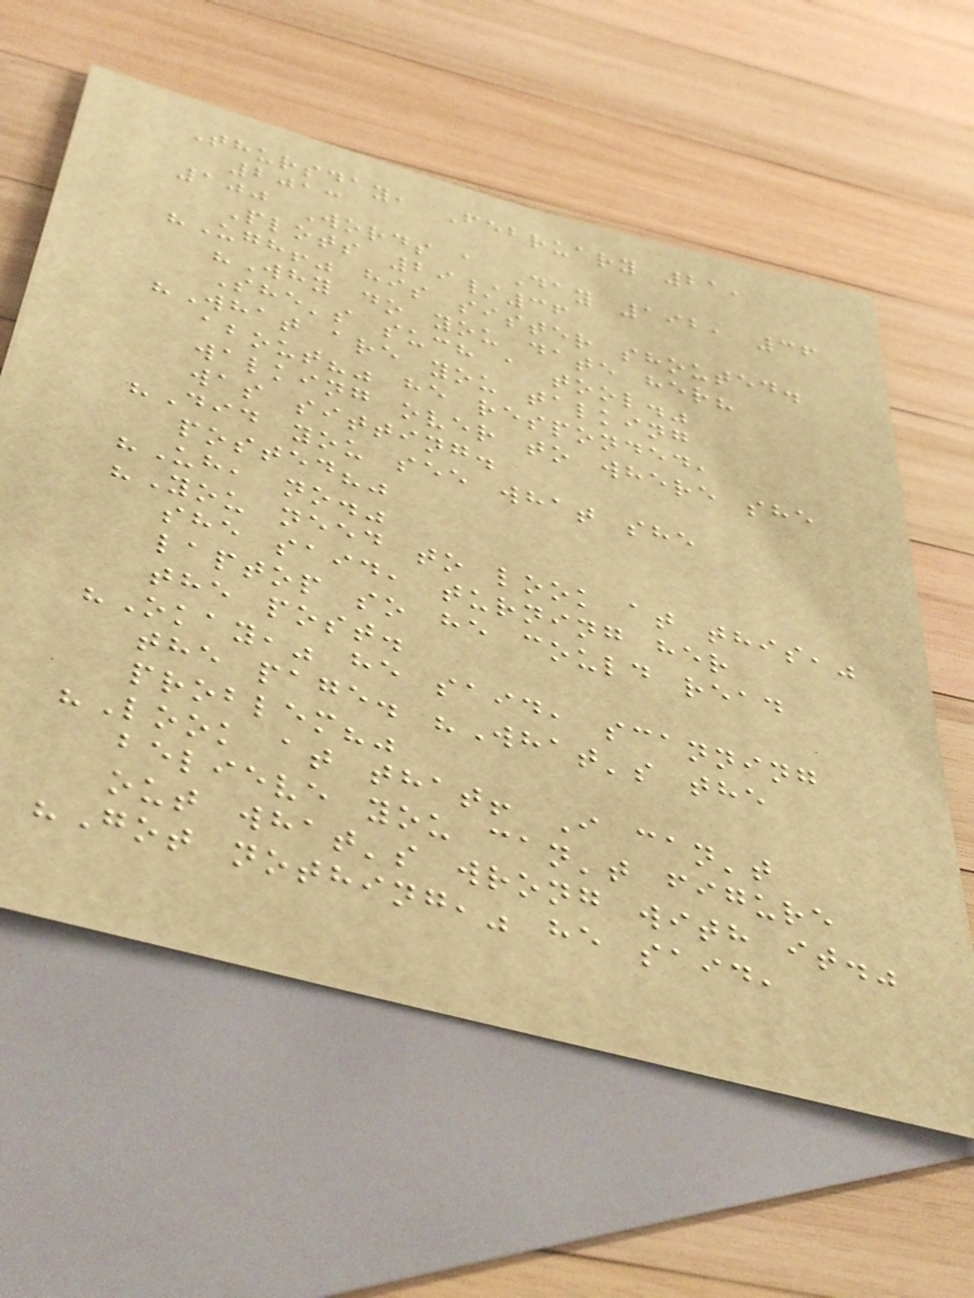Thursday, February 21,
2013
100 Words a Day 192, 36
Plots 29/36
"Ugh!" his sister shouted.
"Why do you date her?
She's such a tool."
"What are you talking
about?" he responded,
walking over to where she
was sitting.
"Did you see what she
posted?"
"Uh, no."
"You need to look at this,"
she said, turning her
laptop so he could read
the post.
"Okay," he said, scanning
the page. "What's the
problem?"
"Look at that! I can't
believe you can't figure
out what's wrong with it."
"Got nothing," he said,
